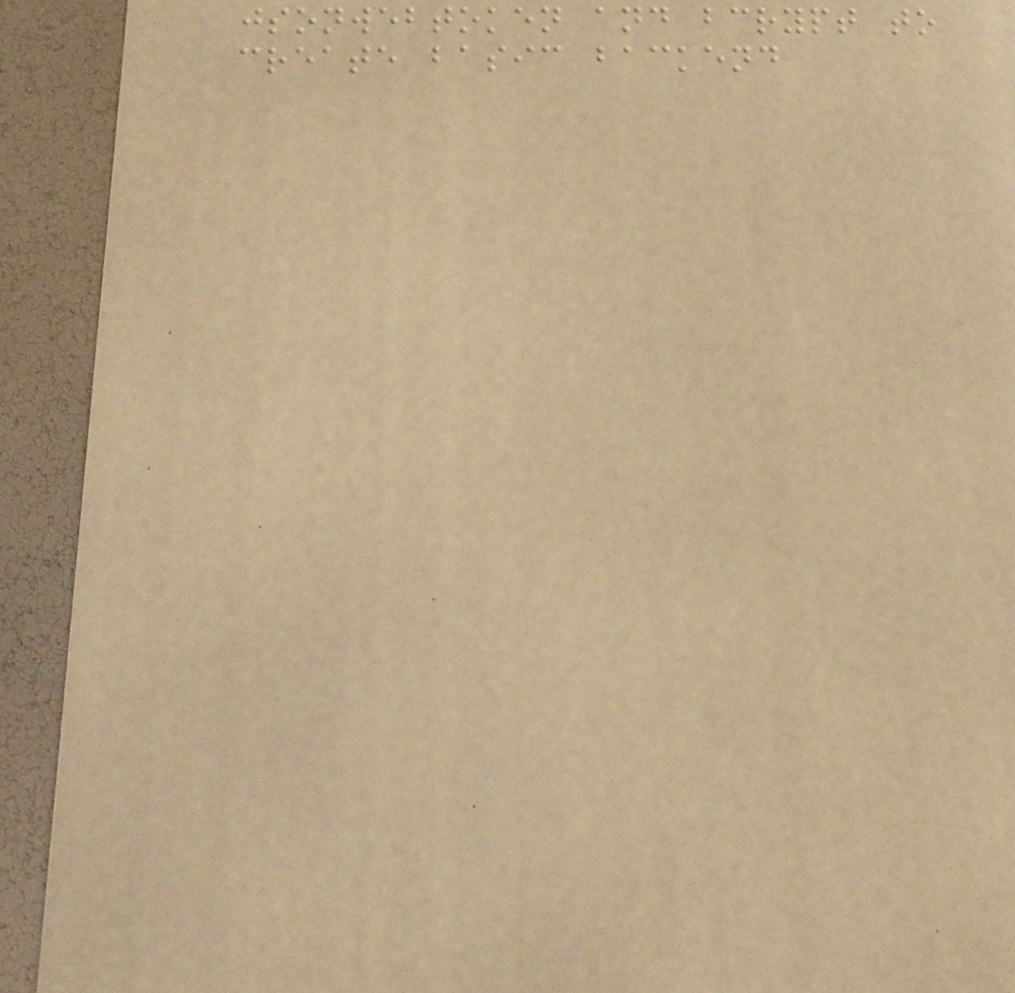jsonwebtoken and bcrypt to
create basic backend
